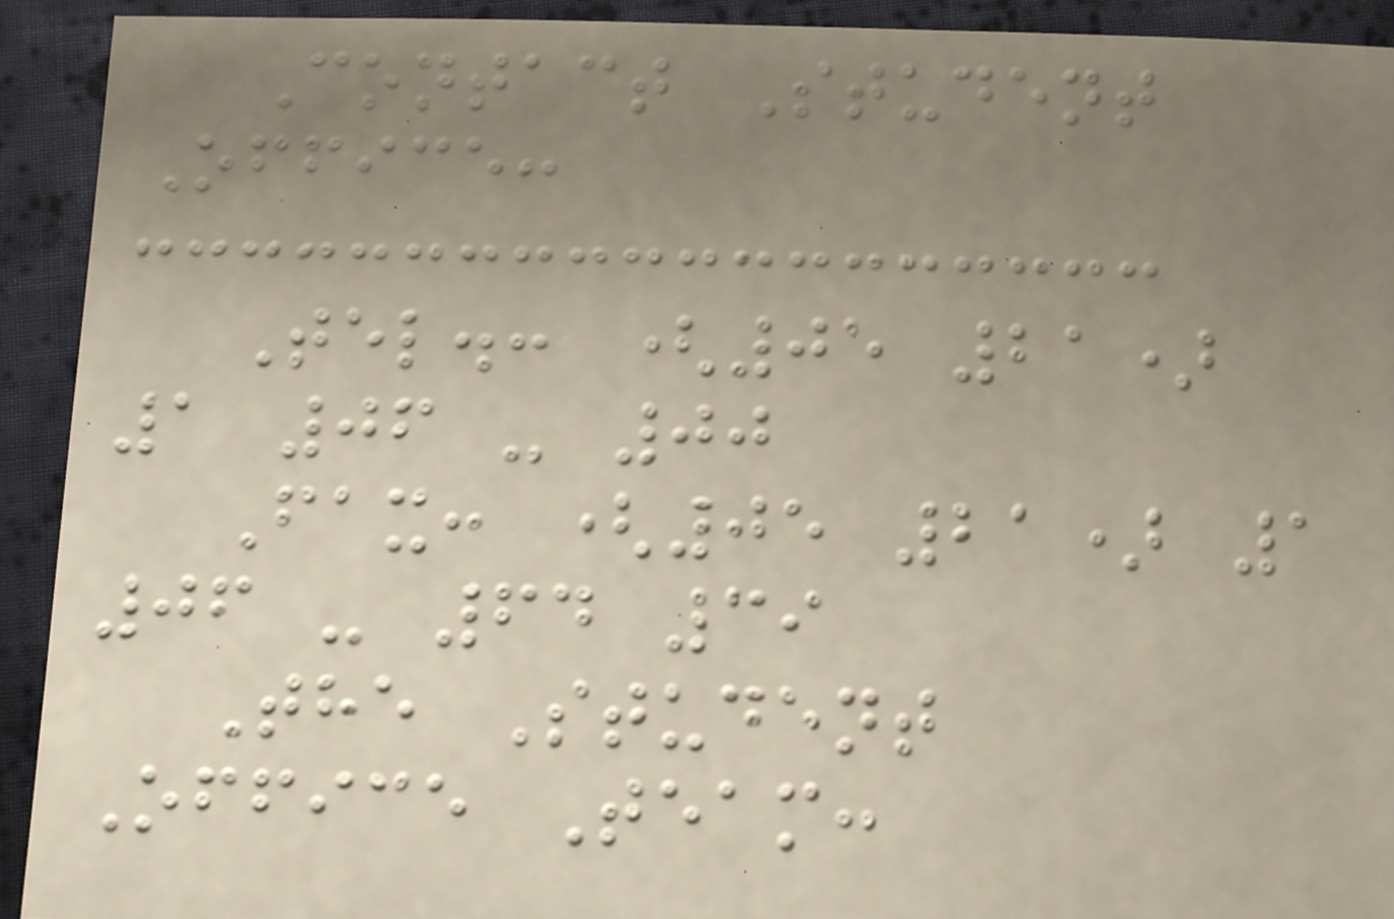Contact Student
Office:
Tel.: (05 21)
1 06 - 00
Fax: (05 21) 1
06 - 64 39
The Student
Office Team:
